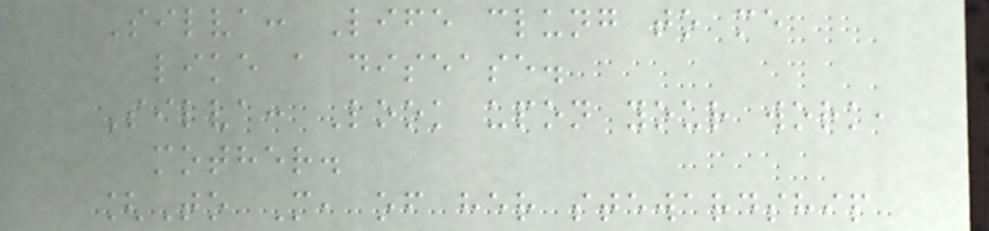Silva: Life clung to me
like a disease.
Silva: Look upon your work,
mother.
[To M, of her stewardship
